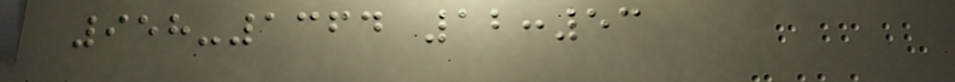958-1364 12:53
